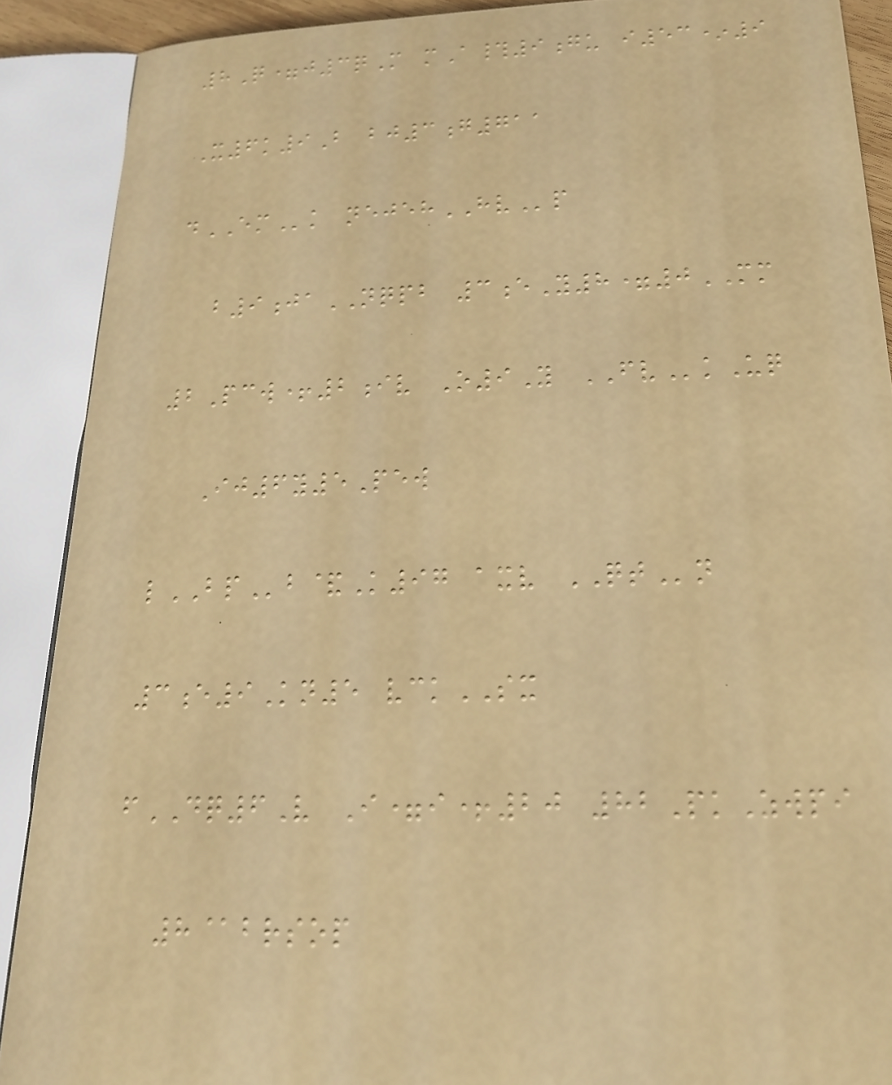8Q=j3qM mA#9gu i53*9
X6k9B bj3g711
dEMk nejehHVp
b9jaNQPB 3eY8=0MM
2Pcw+2iv O9Y FVkUq
Ij6y5Pew
lBPb&K97 axv QTn
3e9Kn5 vckSX
fDQ6V I=i+20 82PkZwpi
8@brsop
